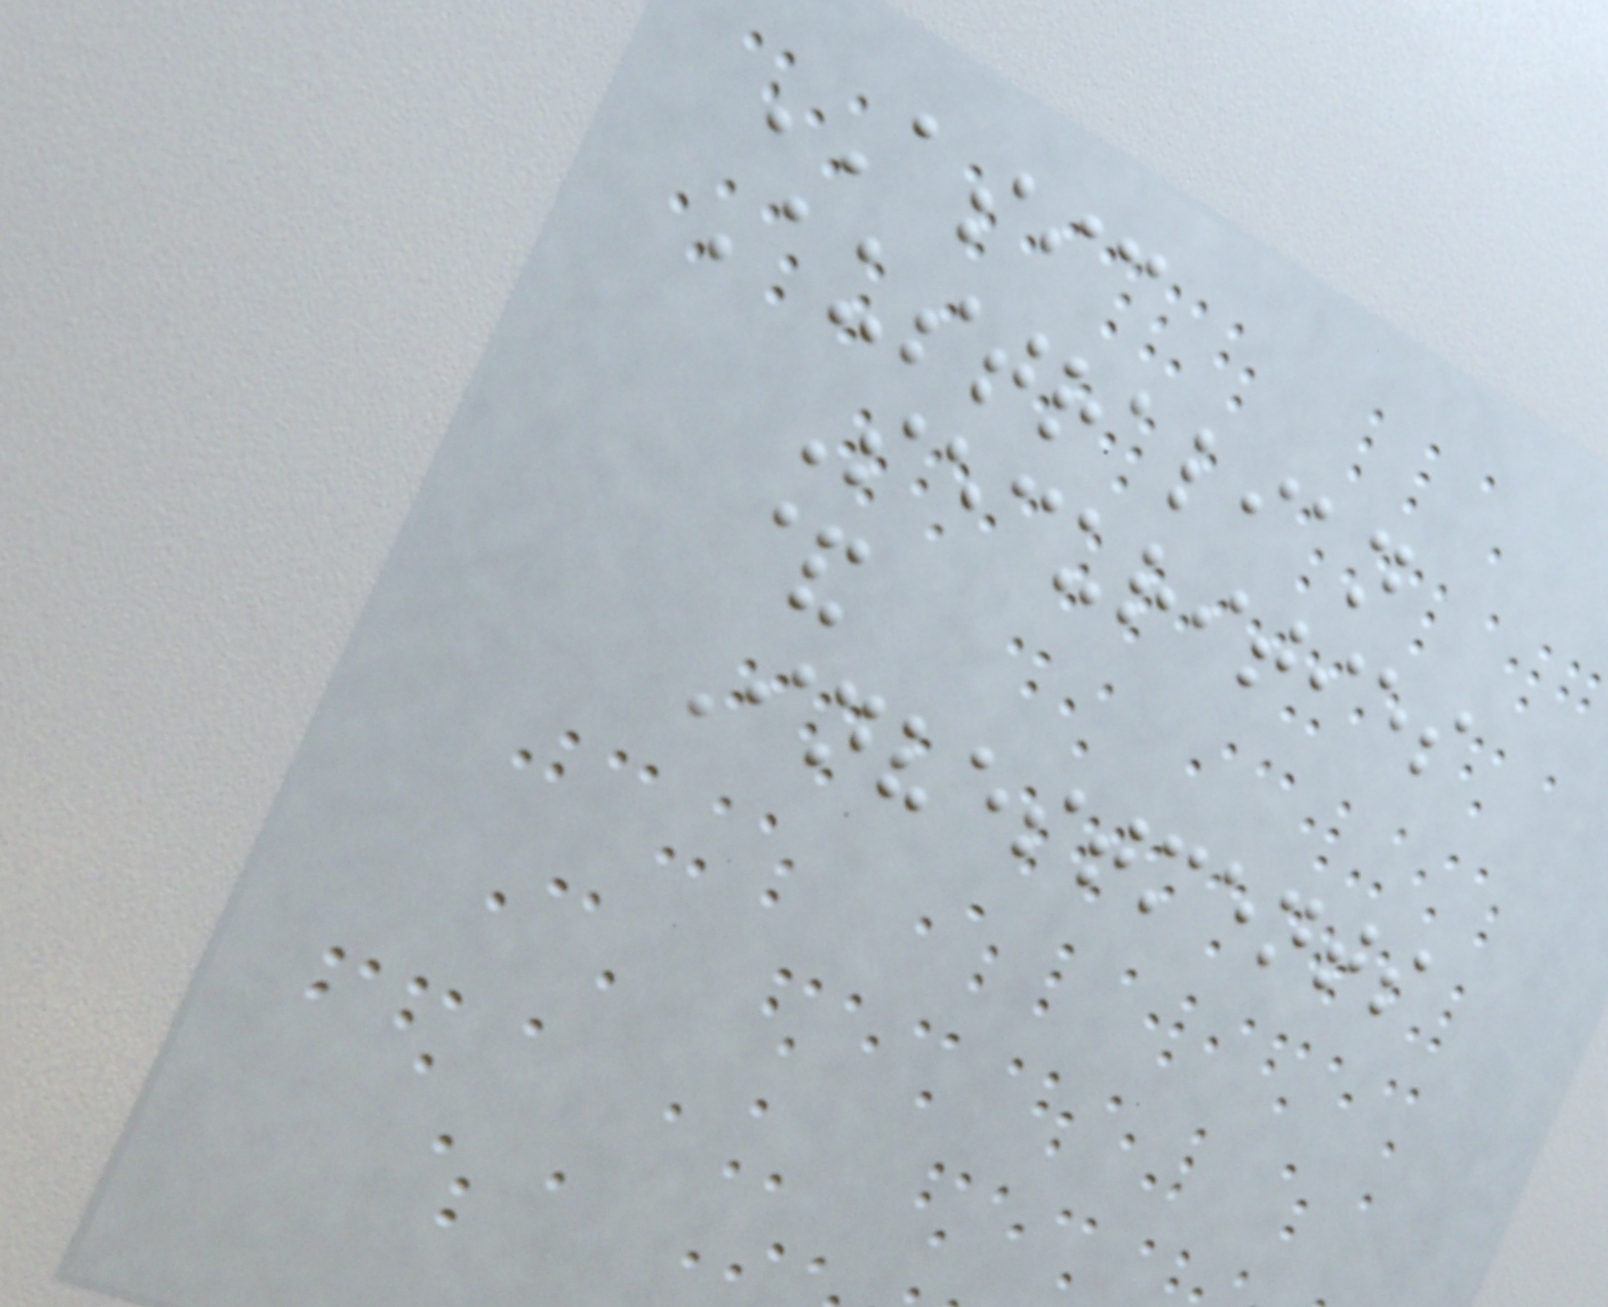ASIC
Australian
Securities
&
Investments
